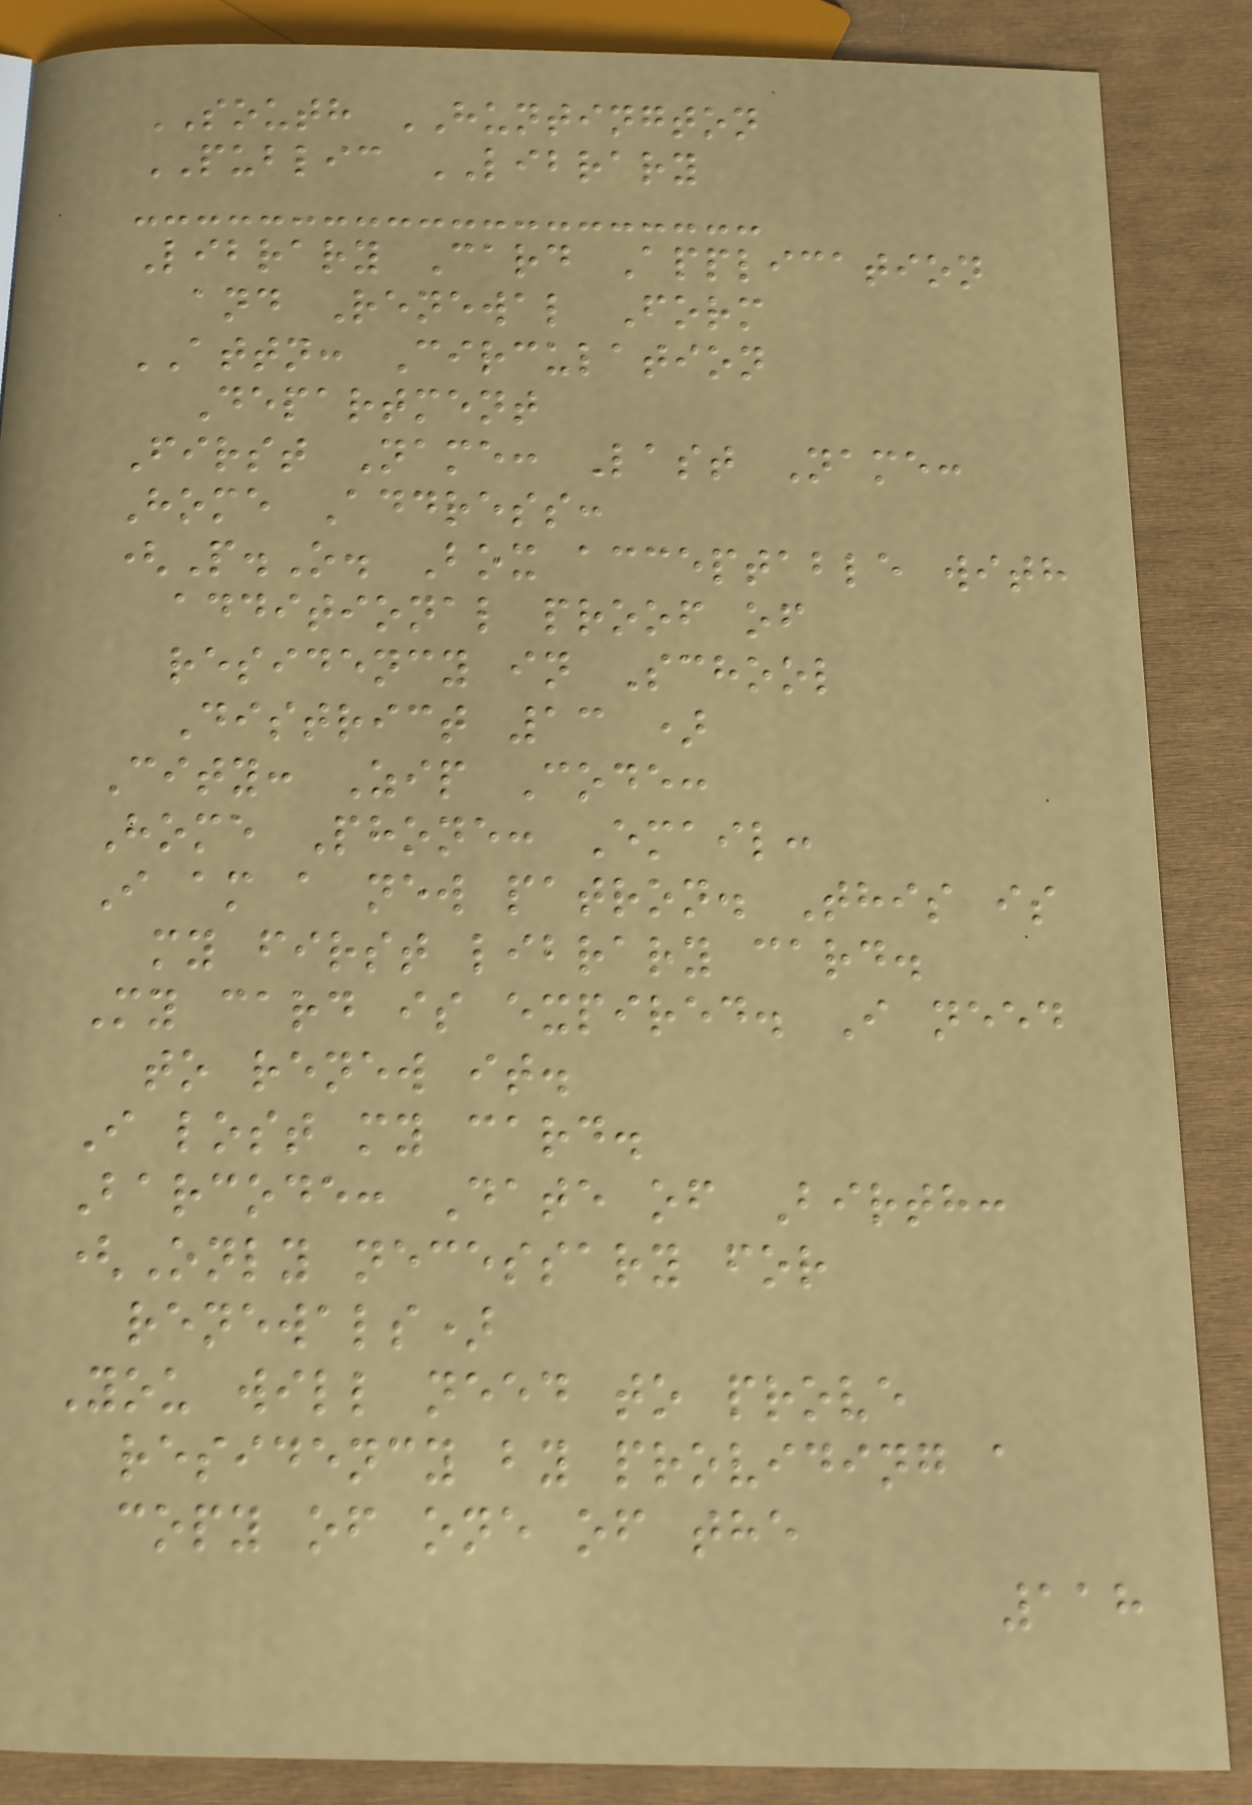SOUTH HUNTINGTON
PUBLIC LIBRARY
Library Card Application
and Renewal Form
ATTN: Circulation
Department
First Name: Last Name:
Home Address:
(P.O. Box acceptable with
additional proof of
residency in School
District 13 )
City: Zip Code:
Home Phone: Email:
I am a new patron. This is
my first library card.
My card is expired. I need
to renew it.
I lost my card.
Barcode: Date of Birth:
(Only necessary for
renewals)
You will need to prove
residency by providing a
copy of one of the
118
